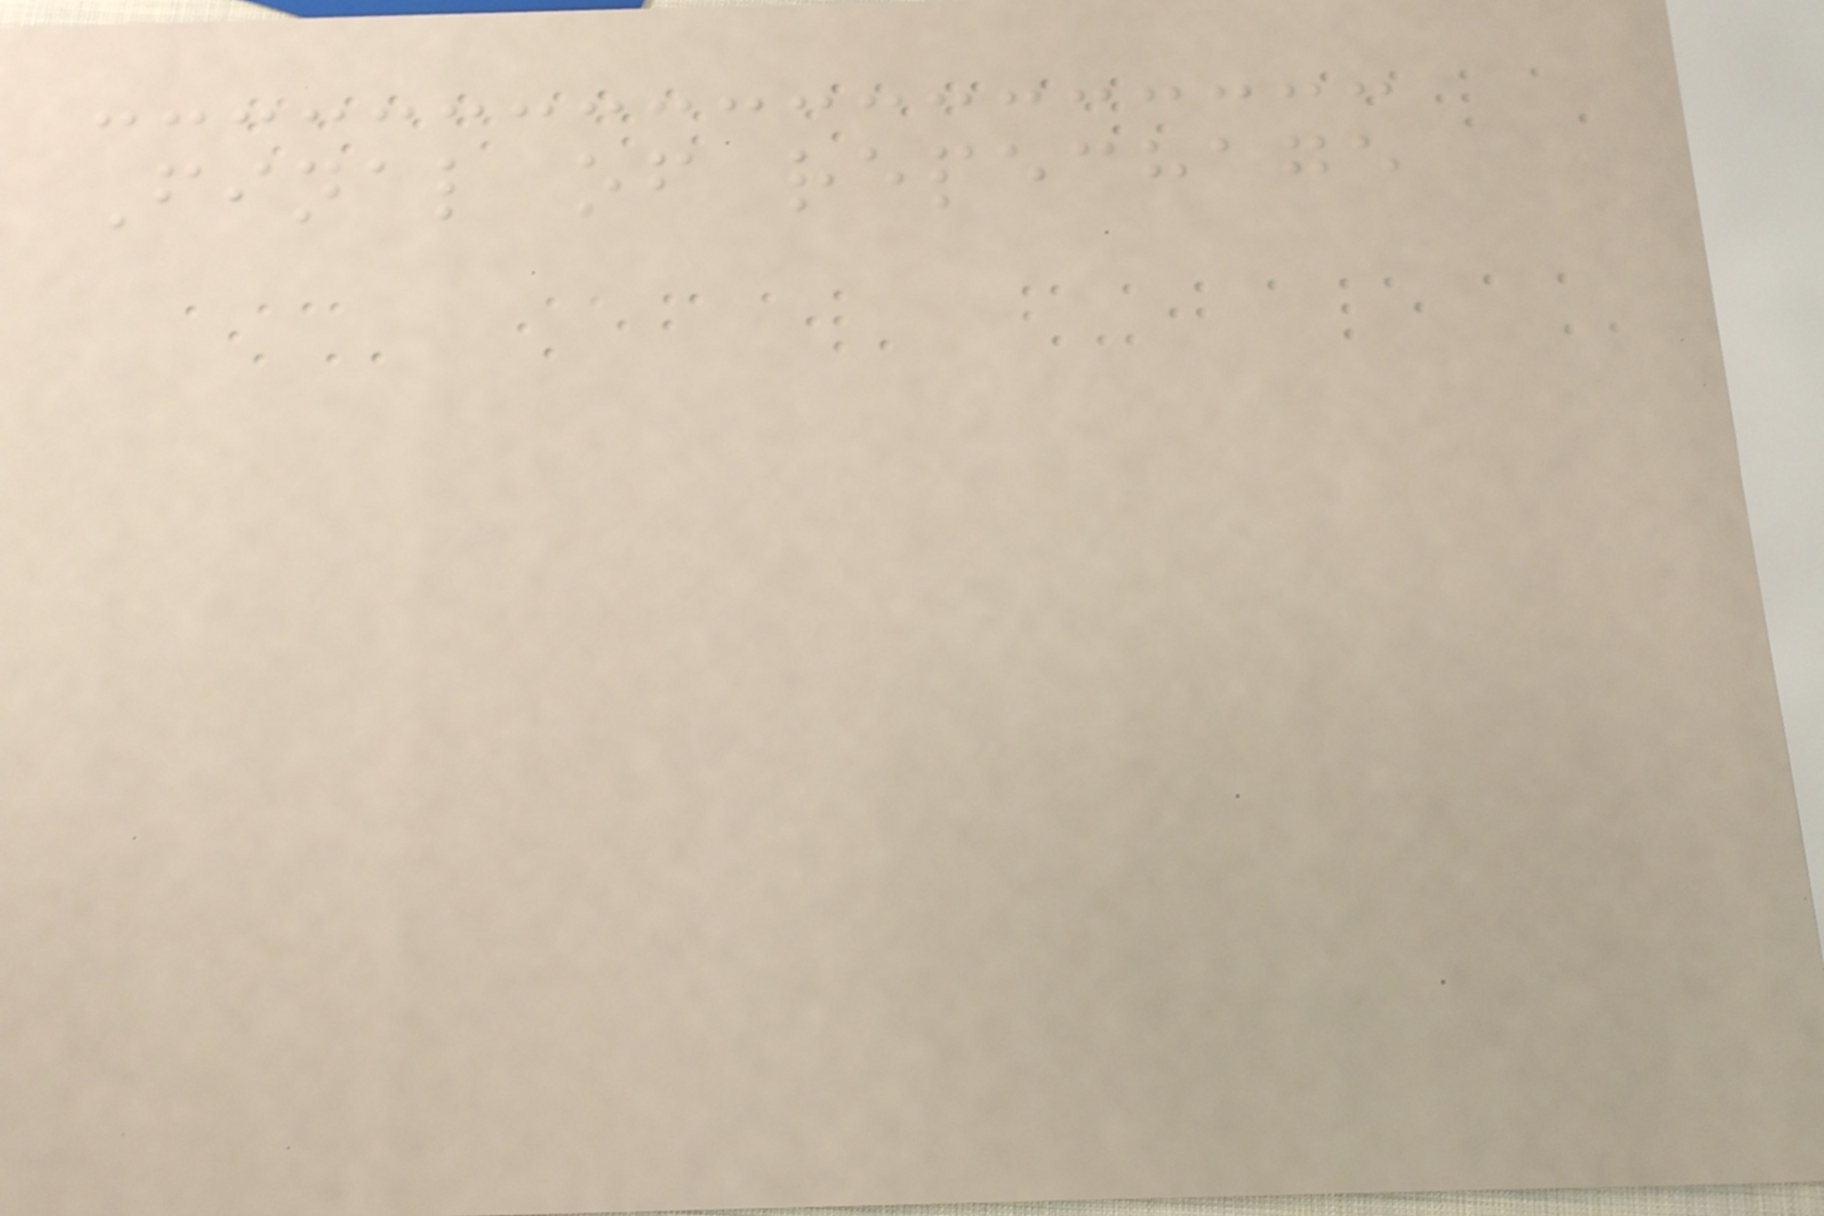Final of repechage
